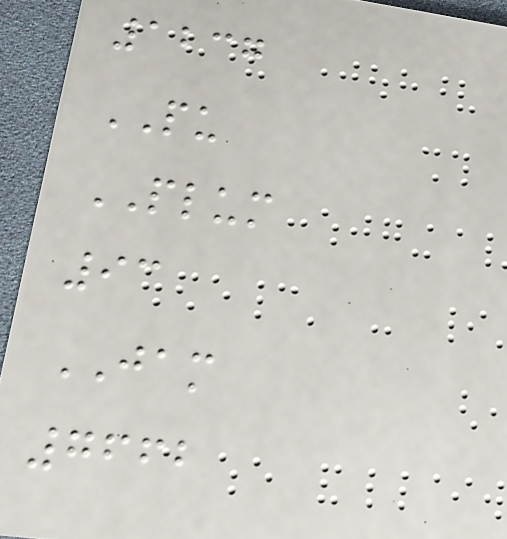1237
PU
PLUM
93
JAM
7662
